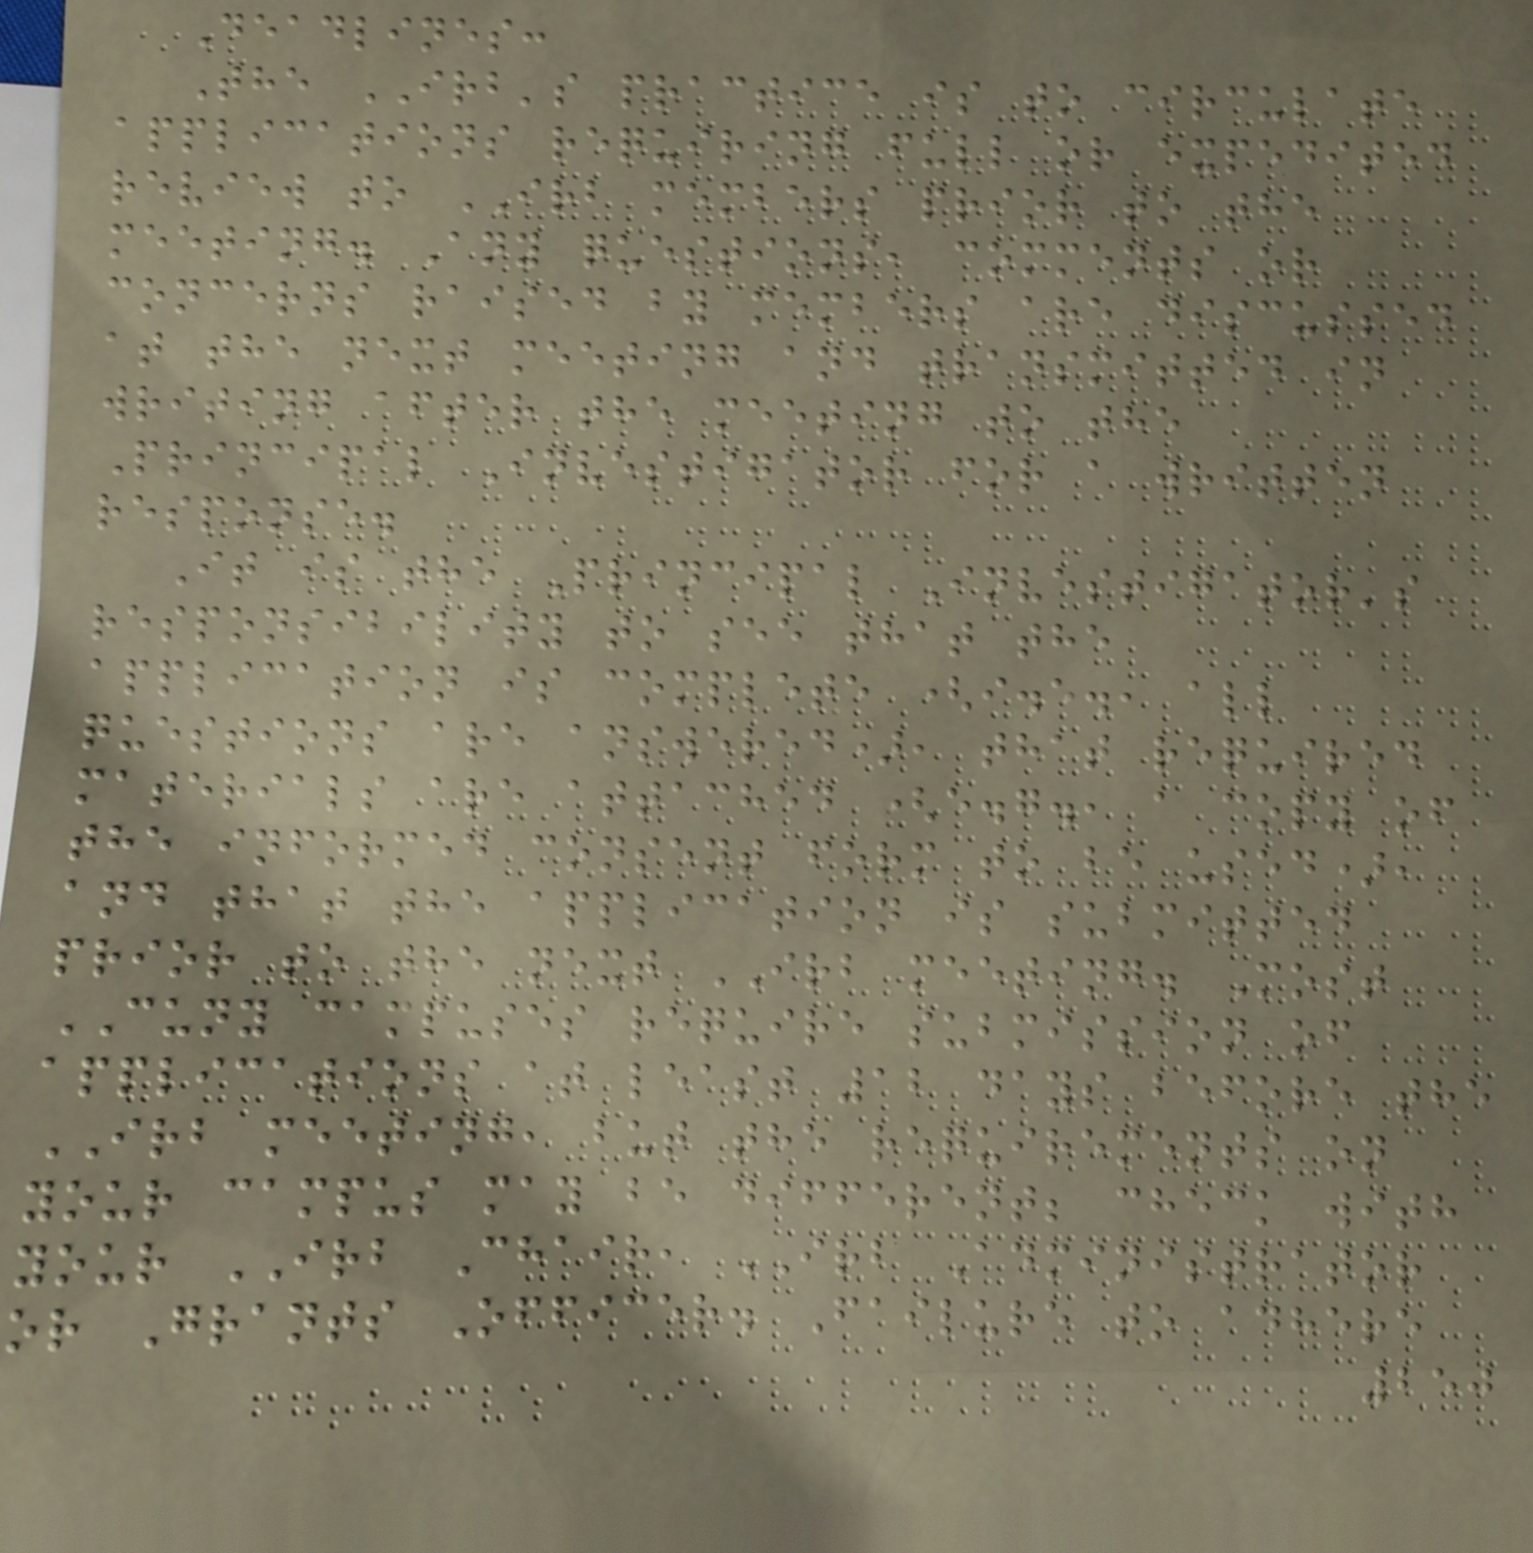Deadlines:
The IRB's practice is to circulate
applications requiring full or expedited
review to IRB members prior to the
meeting. Any questions, comments or
concerns raised by members are discussed
at the next meeting and transmitted in
writing after the meeting to the
Principal Investigator for a written
response.
It is the Principal Investigator's
responsibility to see that the
application is complete (i.e., all
questions are answered), that required
materials are attached (e.g., a copy of
the informed consent form to be used),
and that the application is submitted
prior to the next IRB meeting. Most
CUNY campuses require submission of
applications at least 12 days before the
IRB meeting, but the requirements on
your campus may be different; check with
your IRB Chair, IRB Administrator
or Grants Officer. Failure to adhere
250
